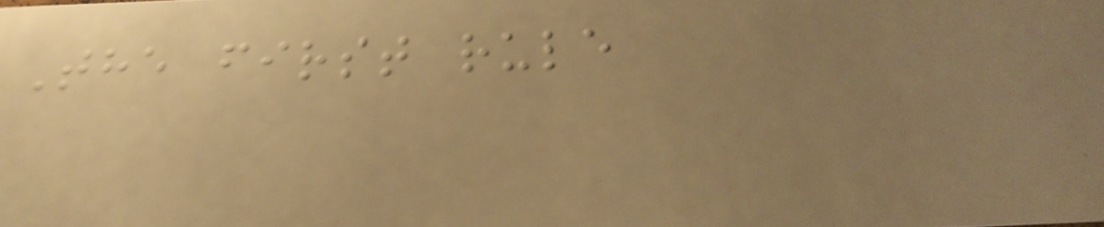The first rule
